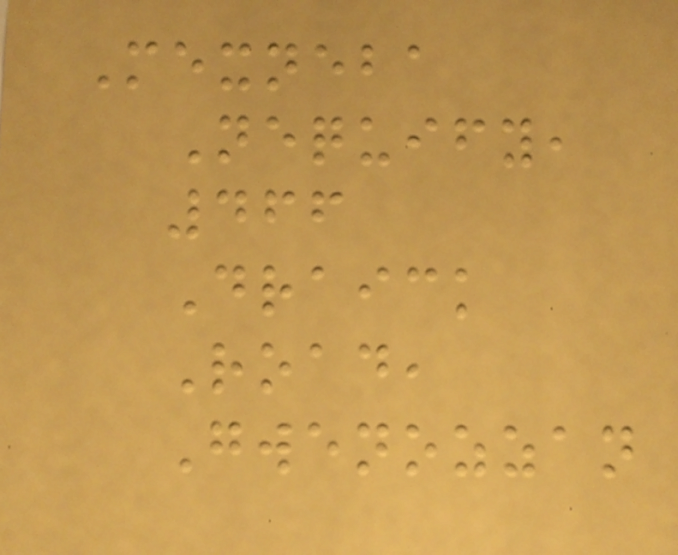Mexneba
Nequify,
466
Draick
Road,
Gwenozzan
